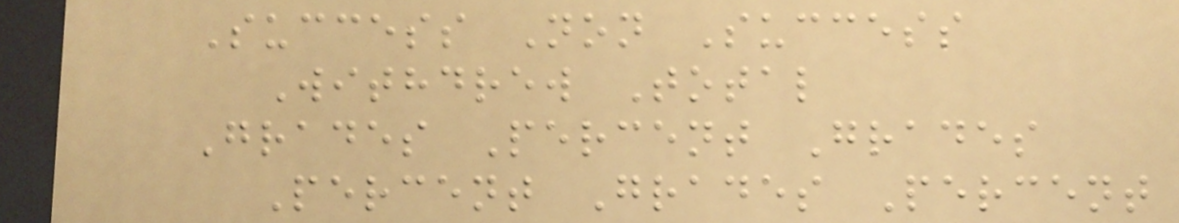Success Non Success
Withdrew Total
Grades Percent Grades
Percent Grades Percent
